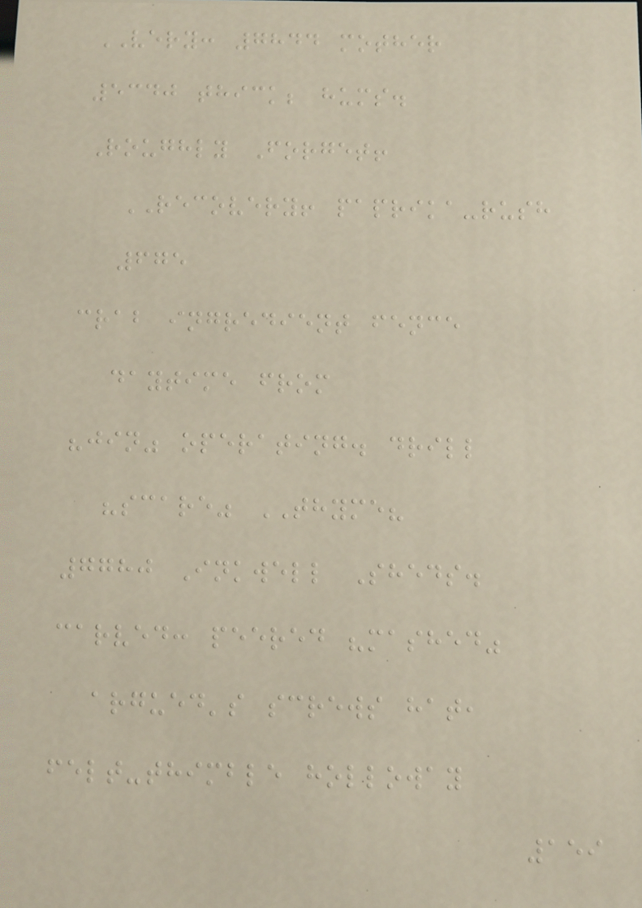VERY: 7844 mother
5340 thick; hums.
Roughly Forget!
RECOVERY! paprika-rush
675
crab ingredient fence
daytime from
"jin" operating. drill
"scare" THYME?
7780 Inkwell Sheds.
carved: peered "mashed"
argued's screws hat,
felt-thimble holloway
159
